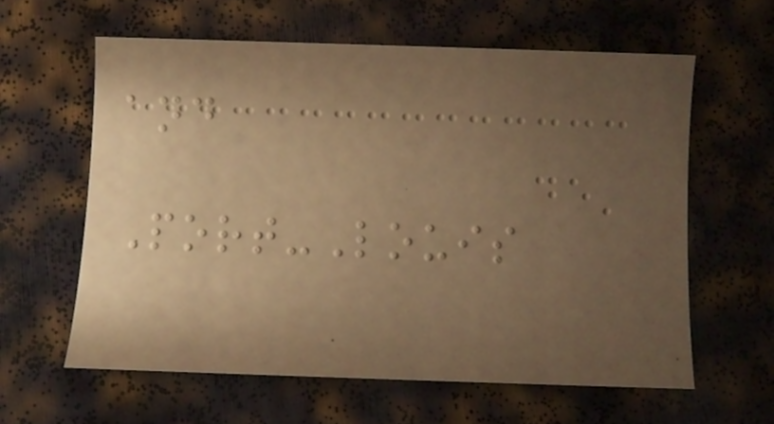and
Port-Louis
